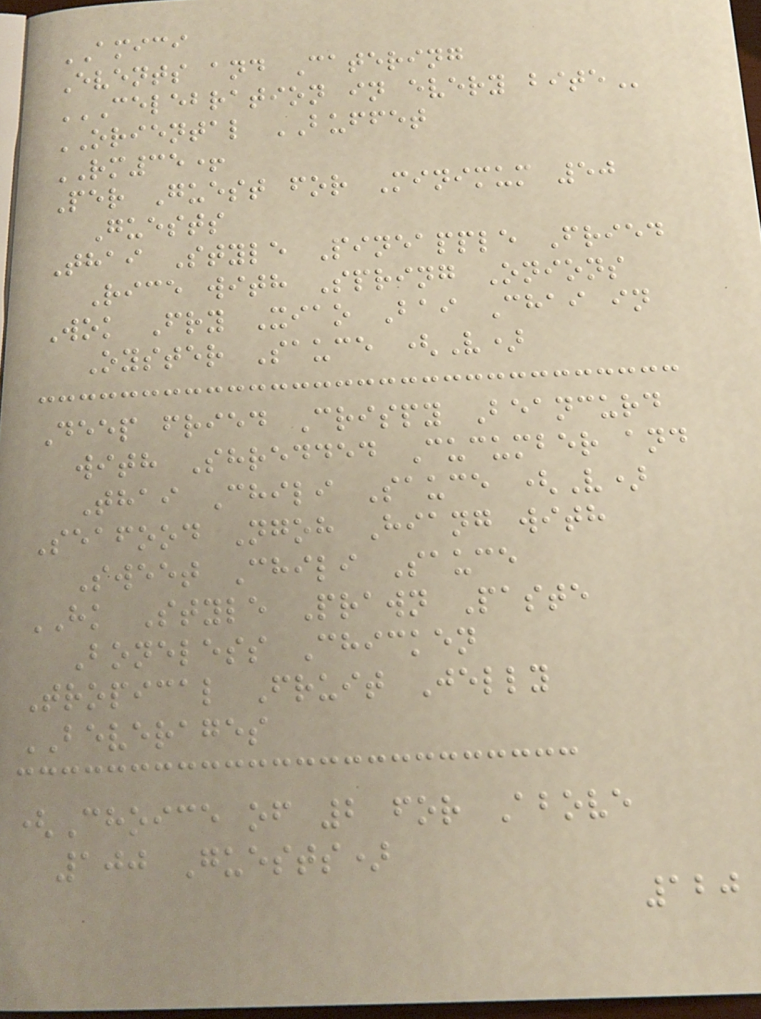AMICI
Events and Catering
CELEBRATION IN EVERY BITE
ORIENTAL BUFFET
RM35+
Per Guest for Minimum 50
Guests
Thai Style Pineapple Fried
Rice with Spring Onions
Wok Fry Xiao Bai Chai in
Oyster Sauce (V)
Deep fried Crispy Beancurd
with Shredded Cucumber and
Thai Chili Sauce (V)
Seafood Ngoh Hiang with
Sweet Chili Sauce
HK Style Prawn Paste
Boneless Chicken
Tropical Fruit Jelly
BEVERAGES
(Choice of 2 for Above
100 Guests)
120
